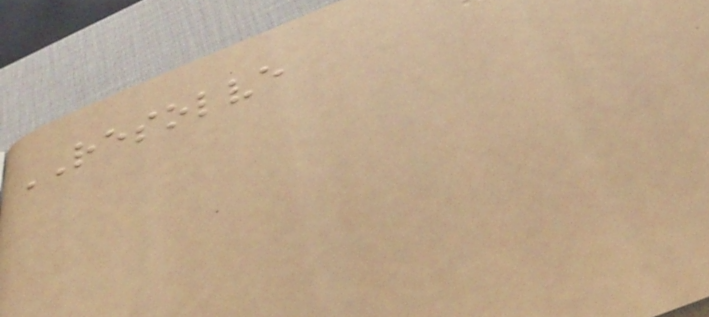RESOLVE
